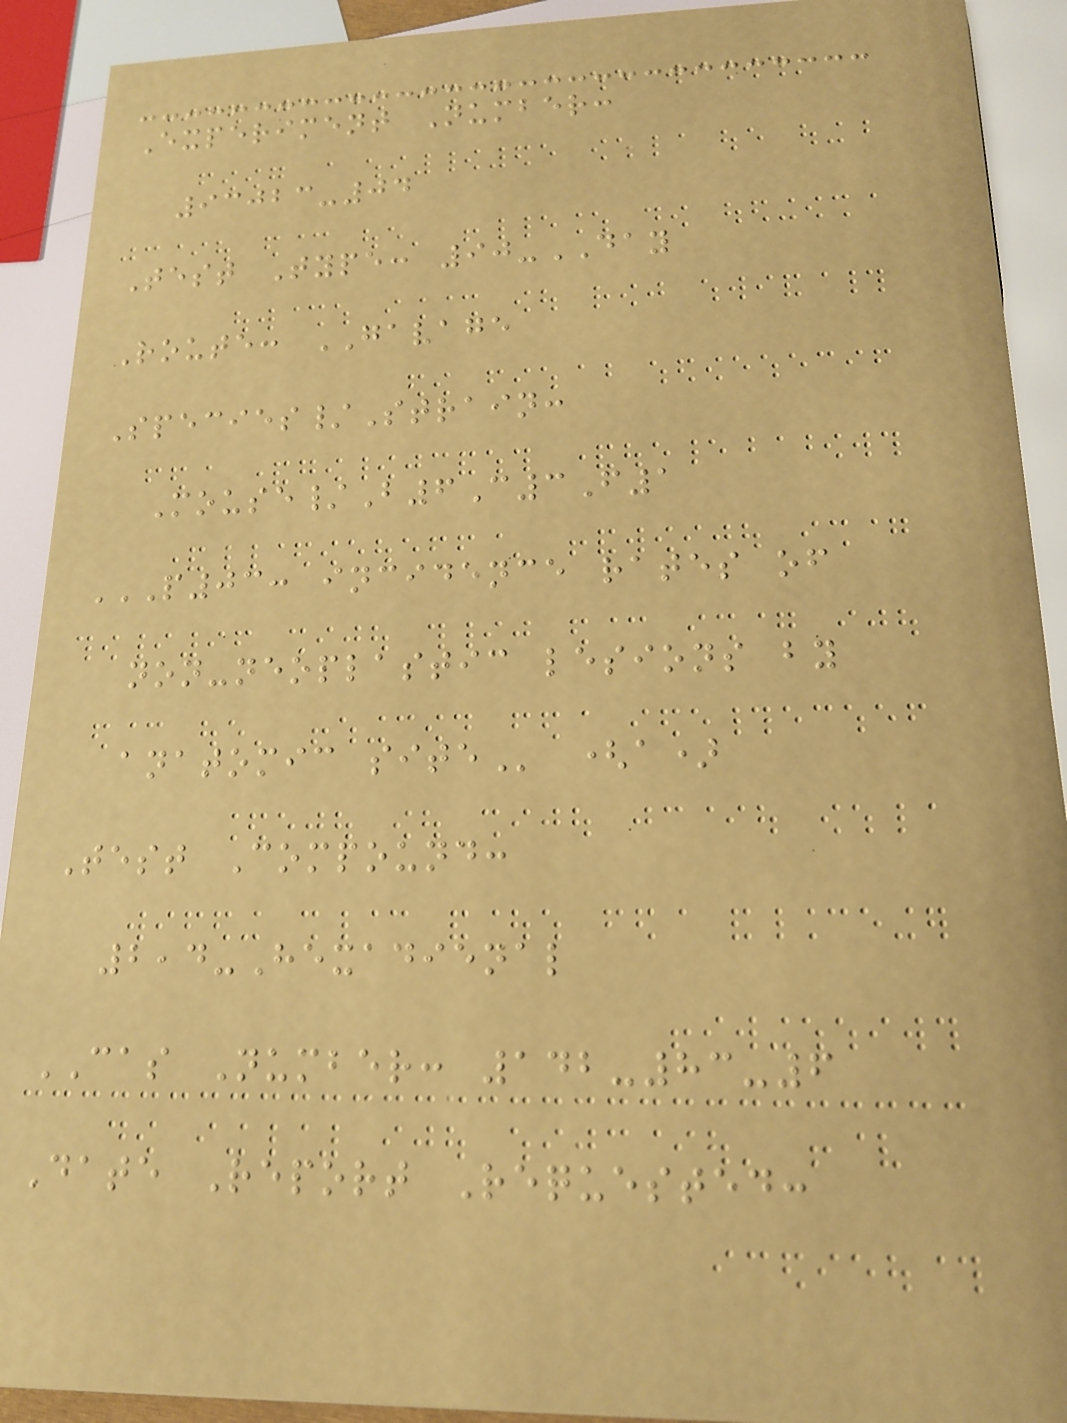Experiment Number:
93023-04
Test Type: 90-DAY
Route: GAVAGE
Species/Strain:
Mouse/B6C3F1
P03: INCIDENCE RATES OF
NON-NEOPLASTIC LESIONS BY
ANATOMIC SITE (a)
Test Compound:
2,4-Hexadienal
CAS Number: 142-83-6
Date Report Requested:
